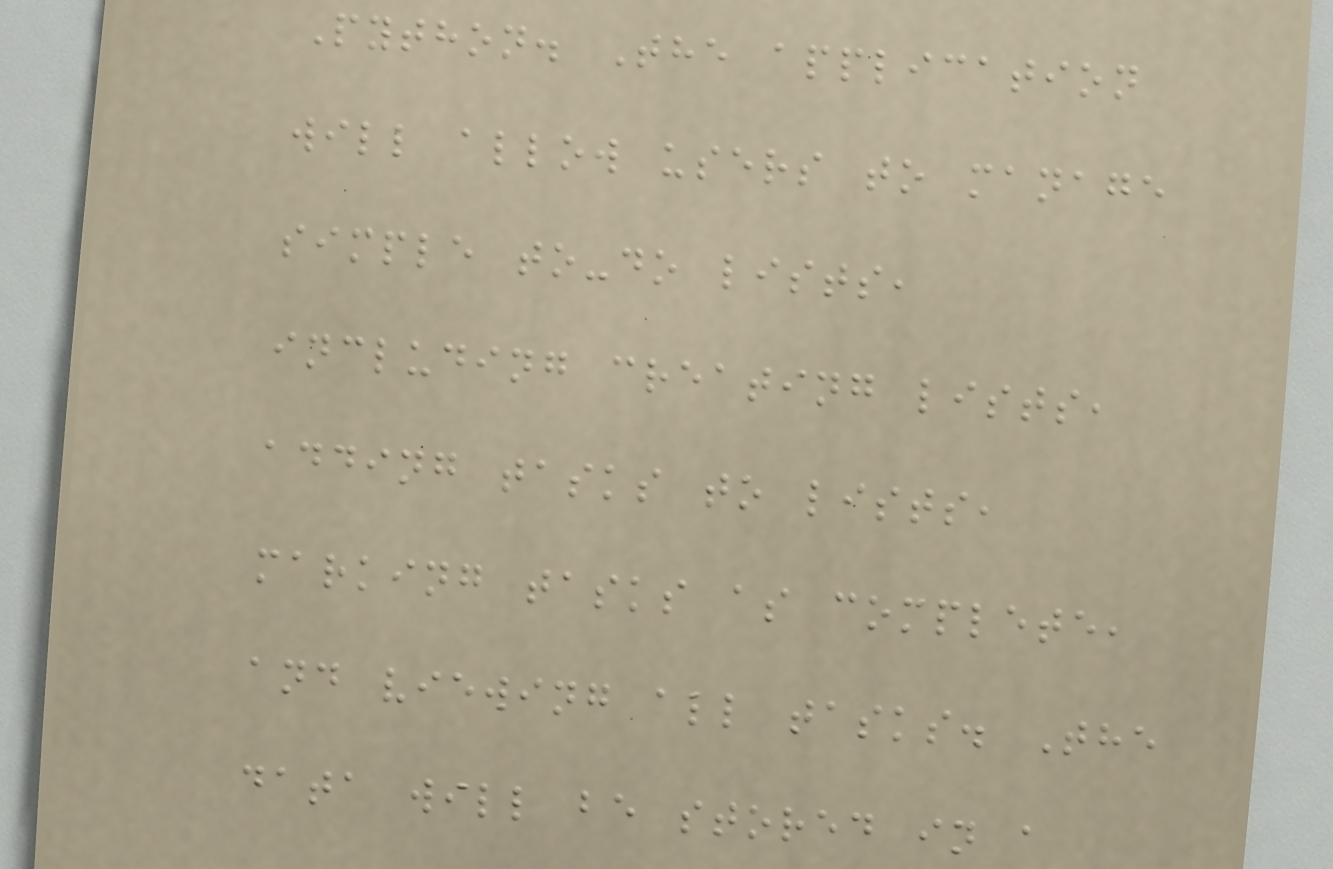Python. The application
will allow users to manage
simple to-do lists,
including creating lists,
adding tasks to lists,
marking tasks as complete,
and viewing all tasks. The
data will be stored in a
